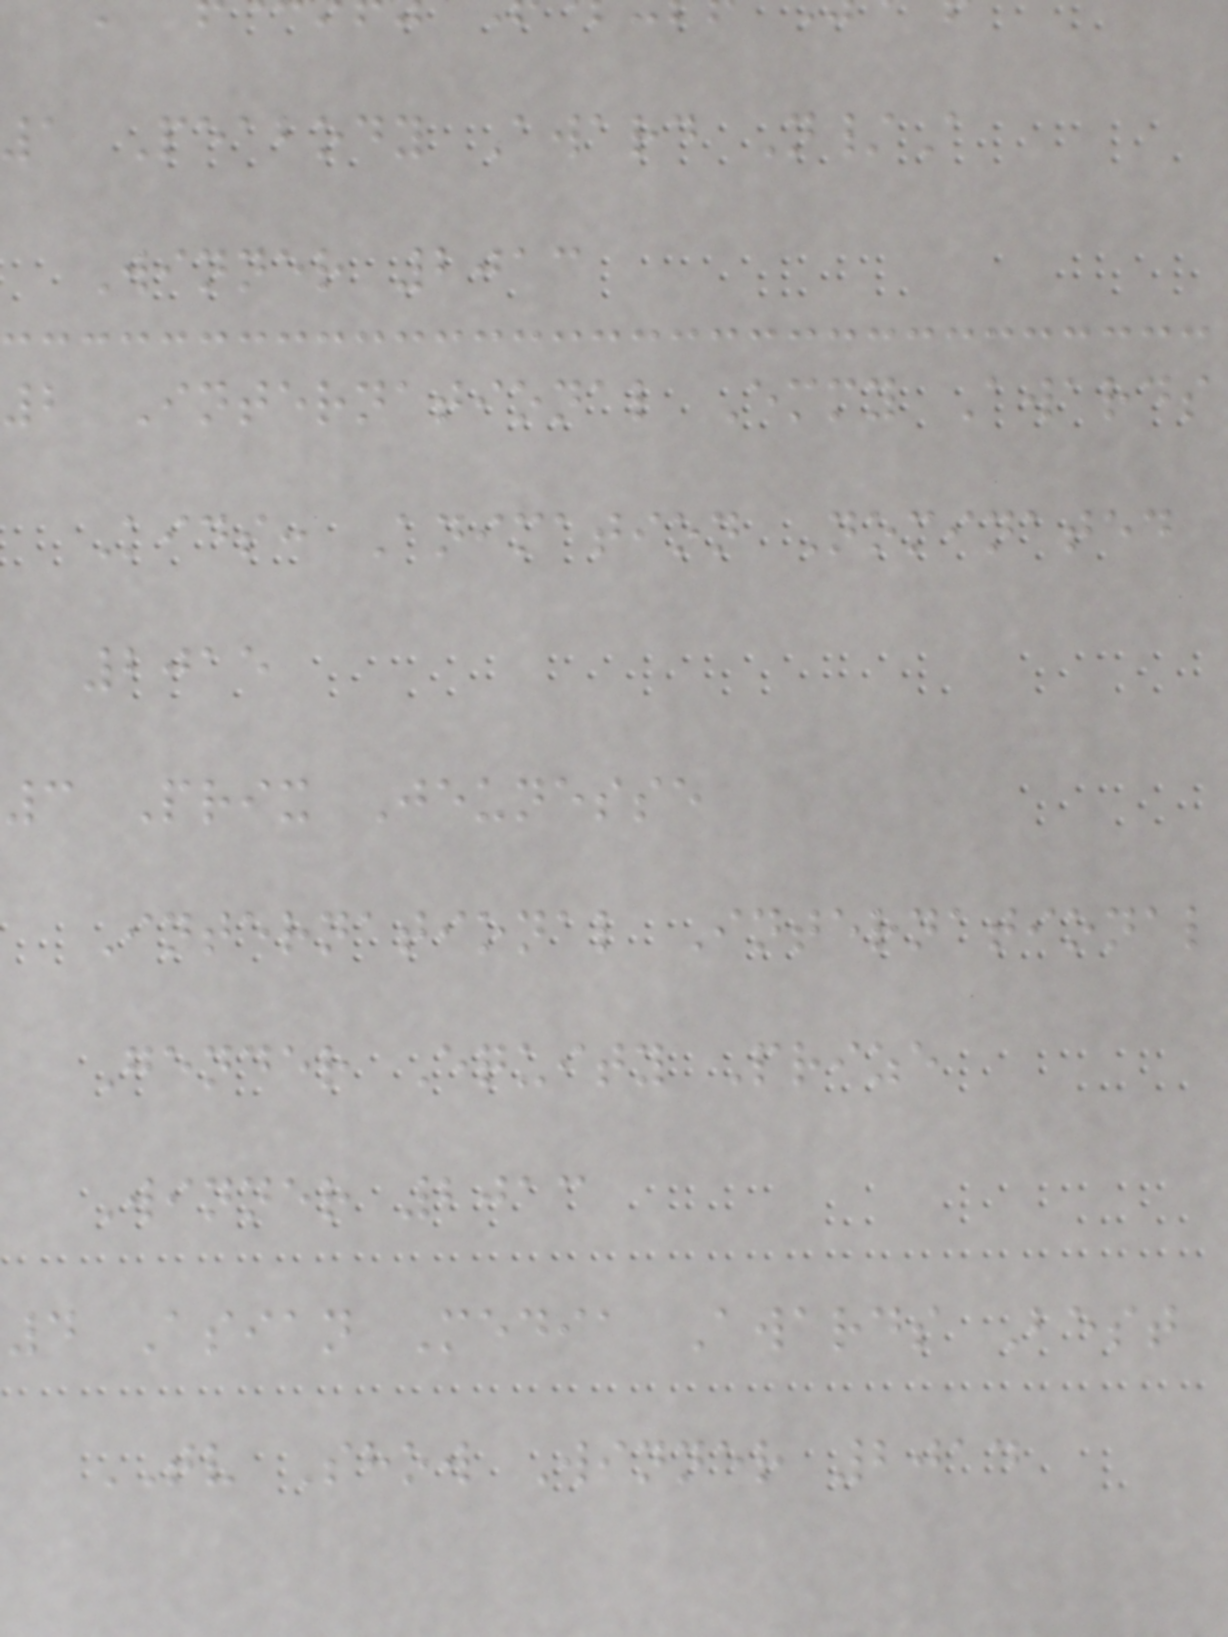1 Peabody Award N/A
Winner 2013
2 International Emmy Awards
Kids: Animation Nominated
2015
3 Prix Jeunesse
International International
Gender Equity Prize
Winner 2013
4 Asian Media Awards Best
TV Show Winner 2014
